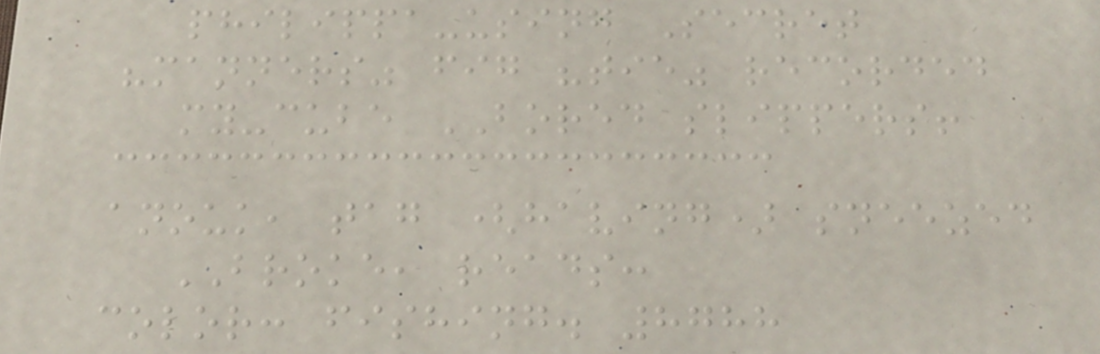philippa-using Secret
"manners" fig "tie" recorded
my-cube BORED slippers!
anouk, tag (having) sneezed
BROKE, reads:
color: fishing. 8788
